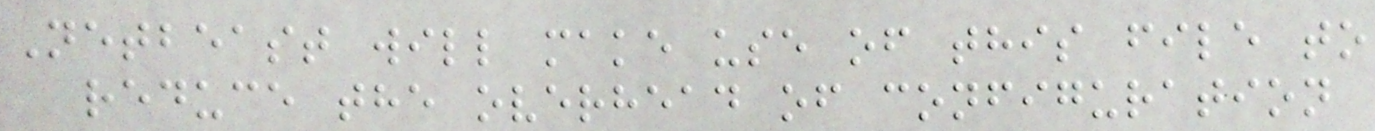Netbeast will make use of this file to
reduce the overhead of configuration
